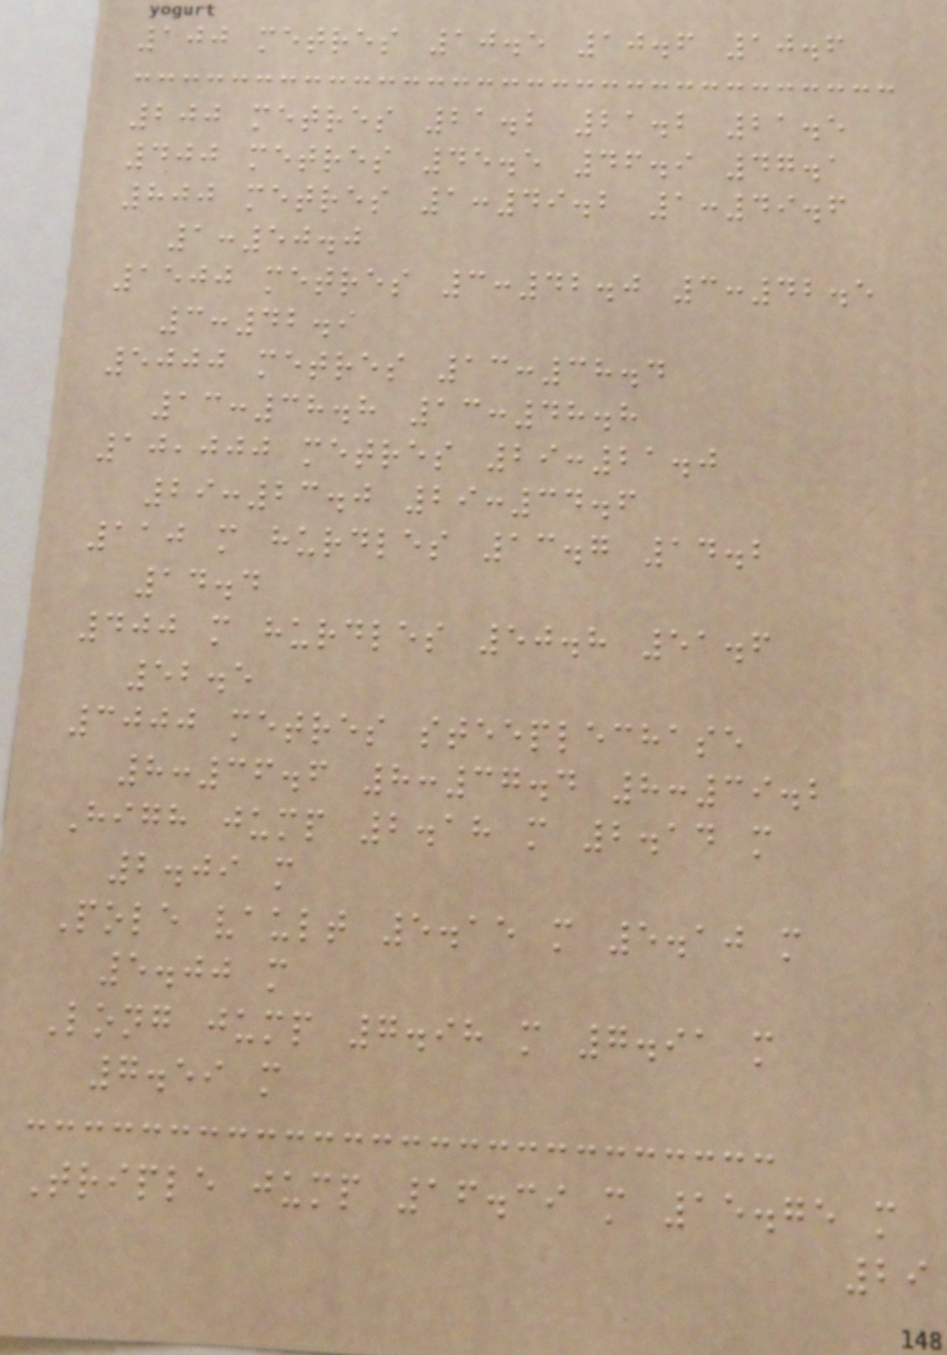100 metres 10.5 10.6 10.6
200 metres 21.2 21.2 21.5
400 metres 45.5 46.9 47.1
800 metres 1:49.2 1:49.6
1:50.0
1500 metres 3:42.0 3:42.5
3:42.9
5000 metres 13:38.4
13:38.8 13:48.8
10,000 metres 29:21.0
29:23.0 29:34.6
110 m hurdles 13.7 14.2
14.4
400 m hurdles 50.8 51.6
52.5
3000 metres steeplechase
8:36.6 8:37.4 8:39.2
High jump 2.18 m 2.14 m
2.09 m
Pole vault 5.15 m 5.10 m
5.00 m
Long jump 7.98 m 7.91 m
7.59 m
Triple jump 16.39 m 15.75 m
29
